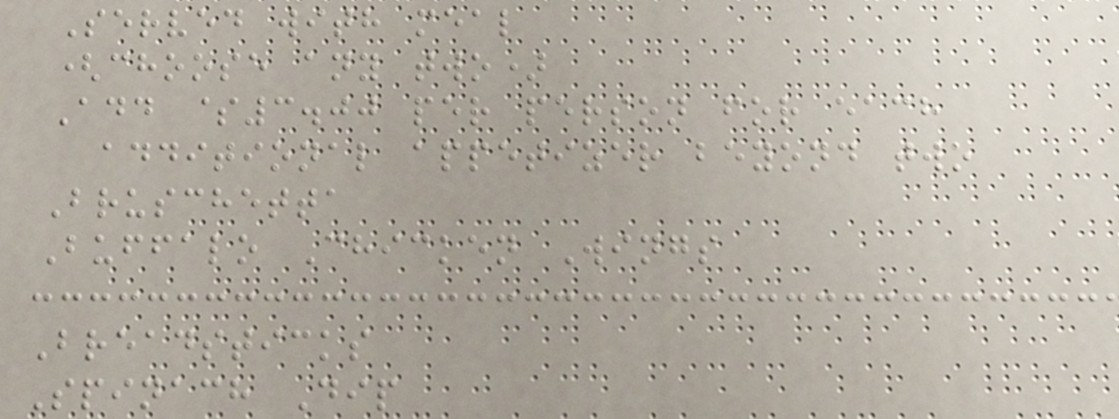Served with meal
(choose any two)
Add $3.00 per person for each
additional appetizer beyond two
Bruschetta
Buffalo Chicken Wings
Breadsticks
Spinach Dip
